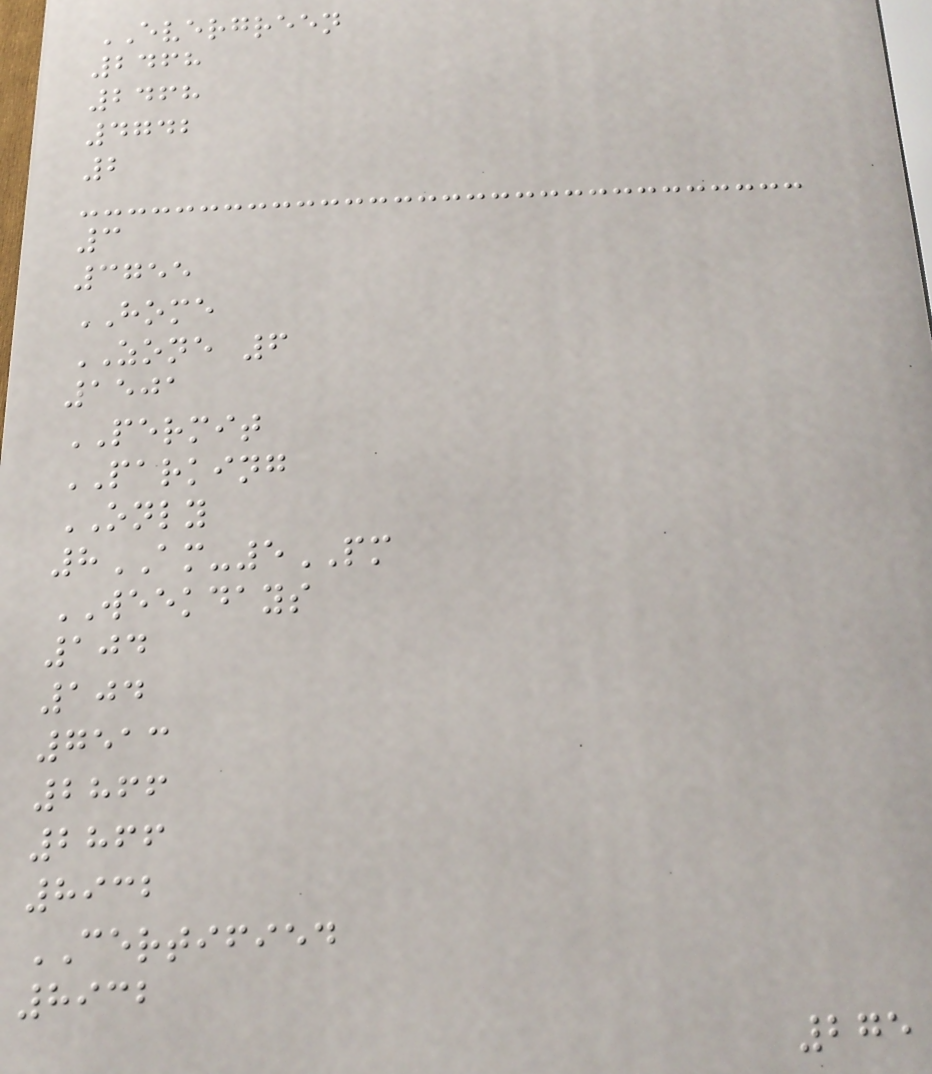EVERGREEN
2468
2468
4742
2
3
3755
HOME
ZONE 6
1501
PERMIT
PARKING
ONLY
8AM-5PM
WEEKDAYS
104
104
7513
2866
2866
8932
CERTIFIED
8932
275
